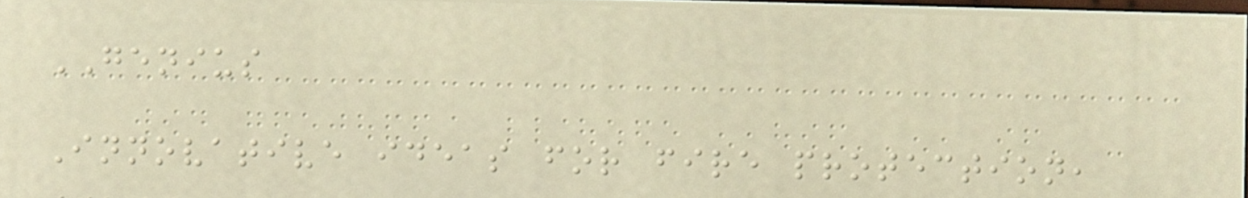GENIUS
Innovative ideas for fire protection,
